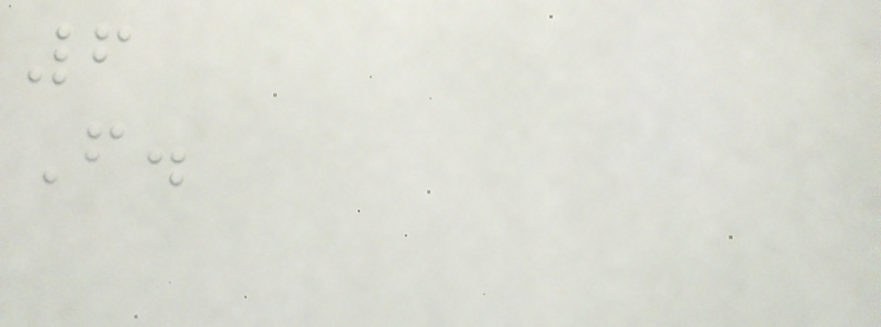6
F.
